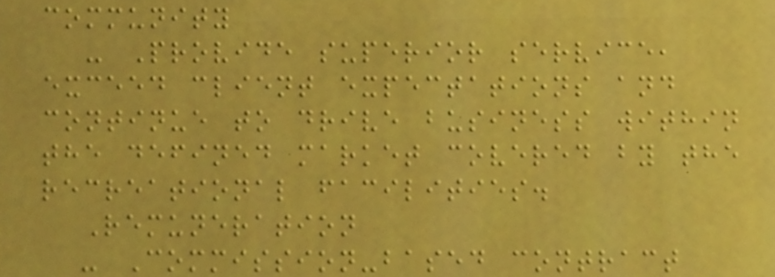community
- Provide superior service,
exceed client expectations and
continue to drive business within
the defined market covered by the
recreational facilities.
Remuneration
- Commission-based contract
